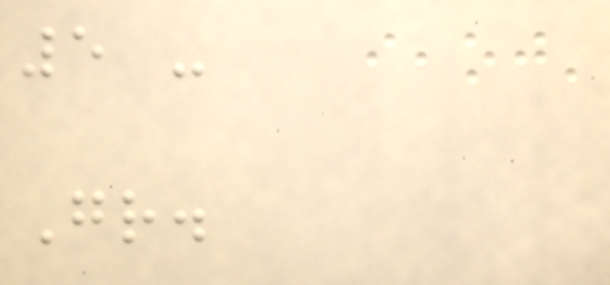5 -
Gr.
